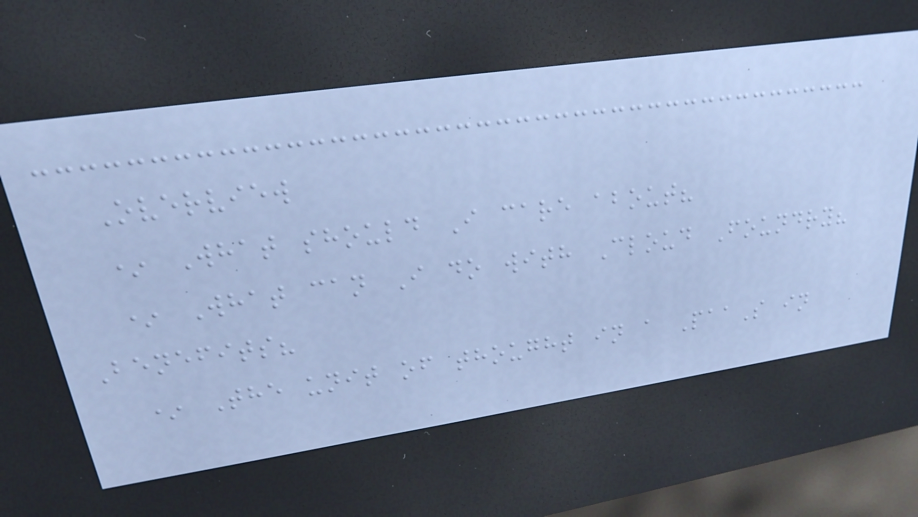Overview
* What should I care about?
* What can I do with Cloud Foundry?
Benefits?
* The unit of thought in a PaaS in
